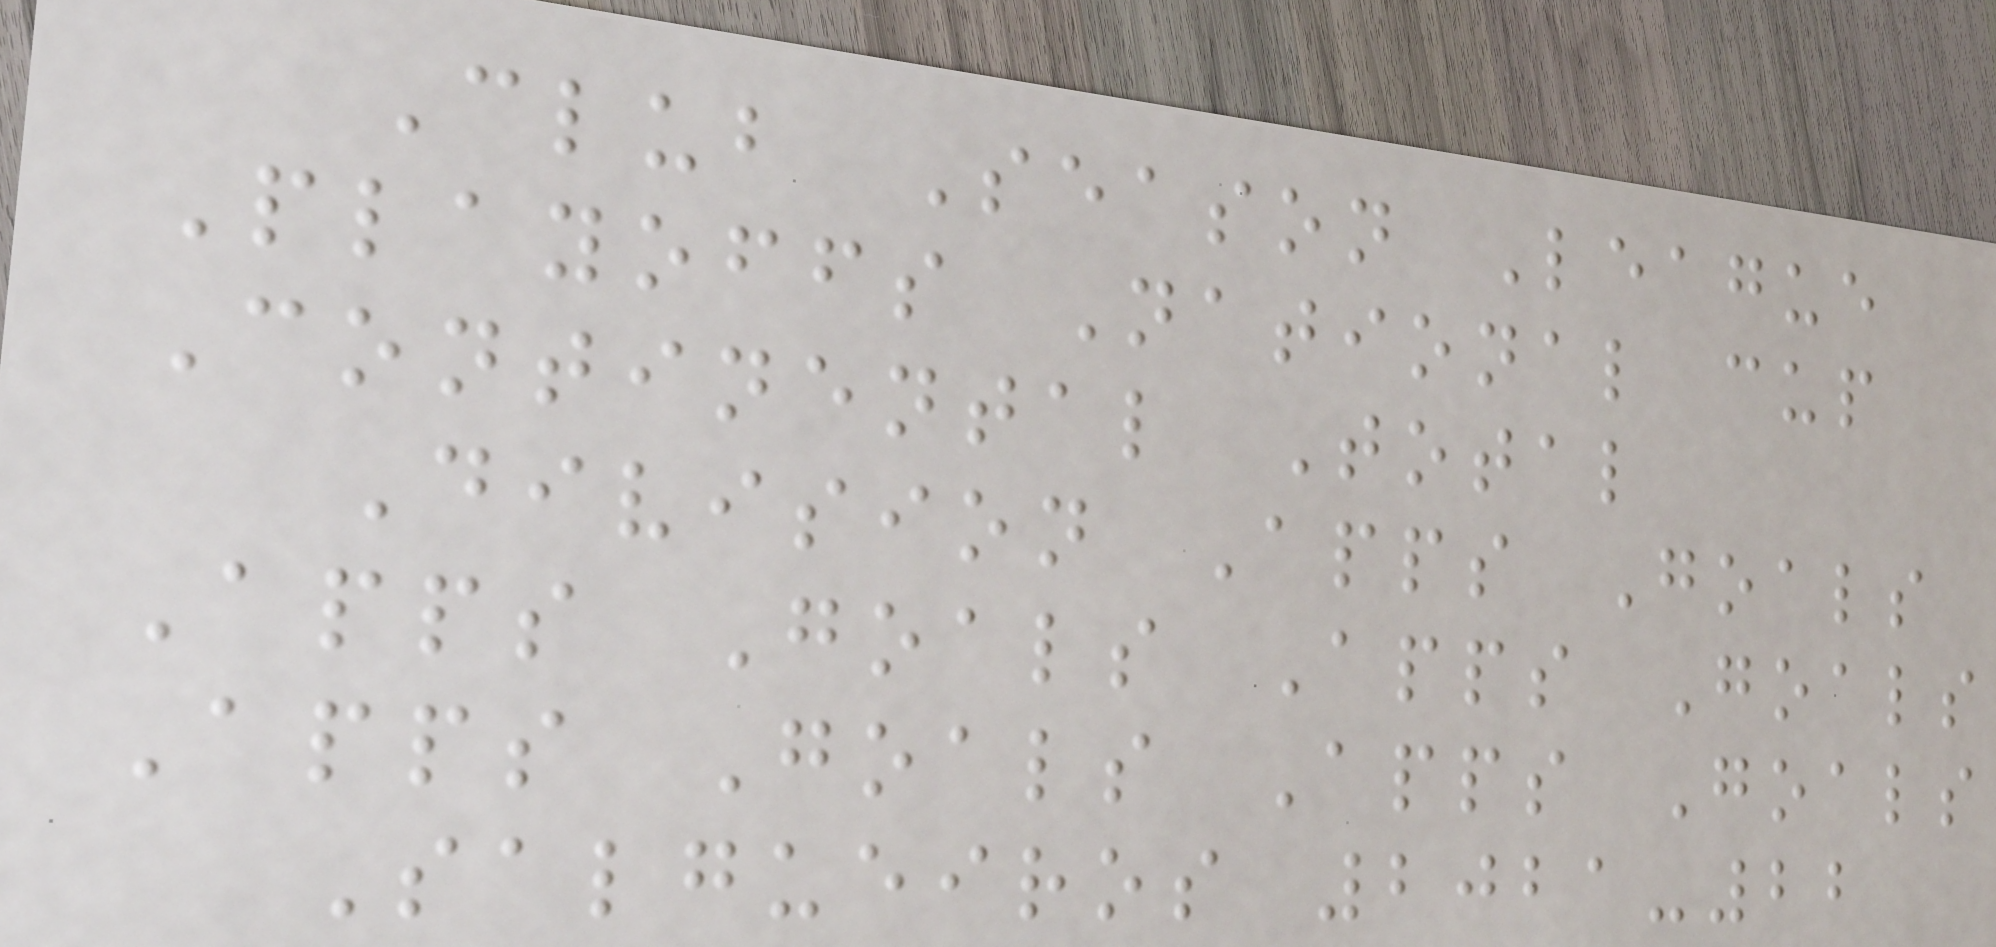Club Season League
Playoffs National cup
Continental Total
Division Apps Goals
Apps Goals Apps Goals
Apps Goals Apps Goals
Salgueiros 2021-22
